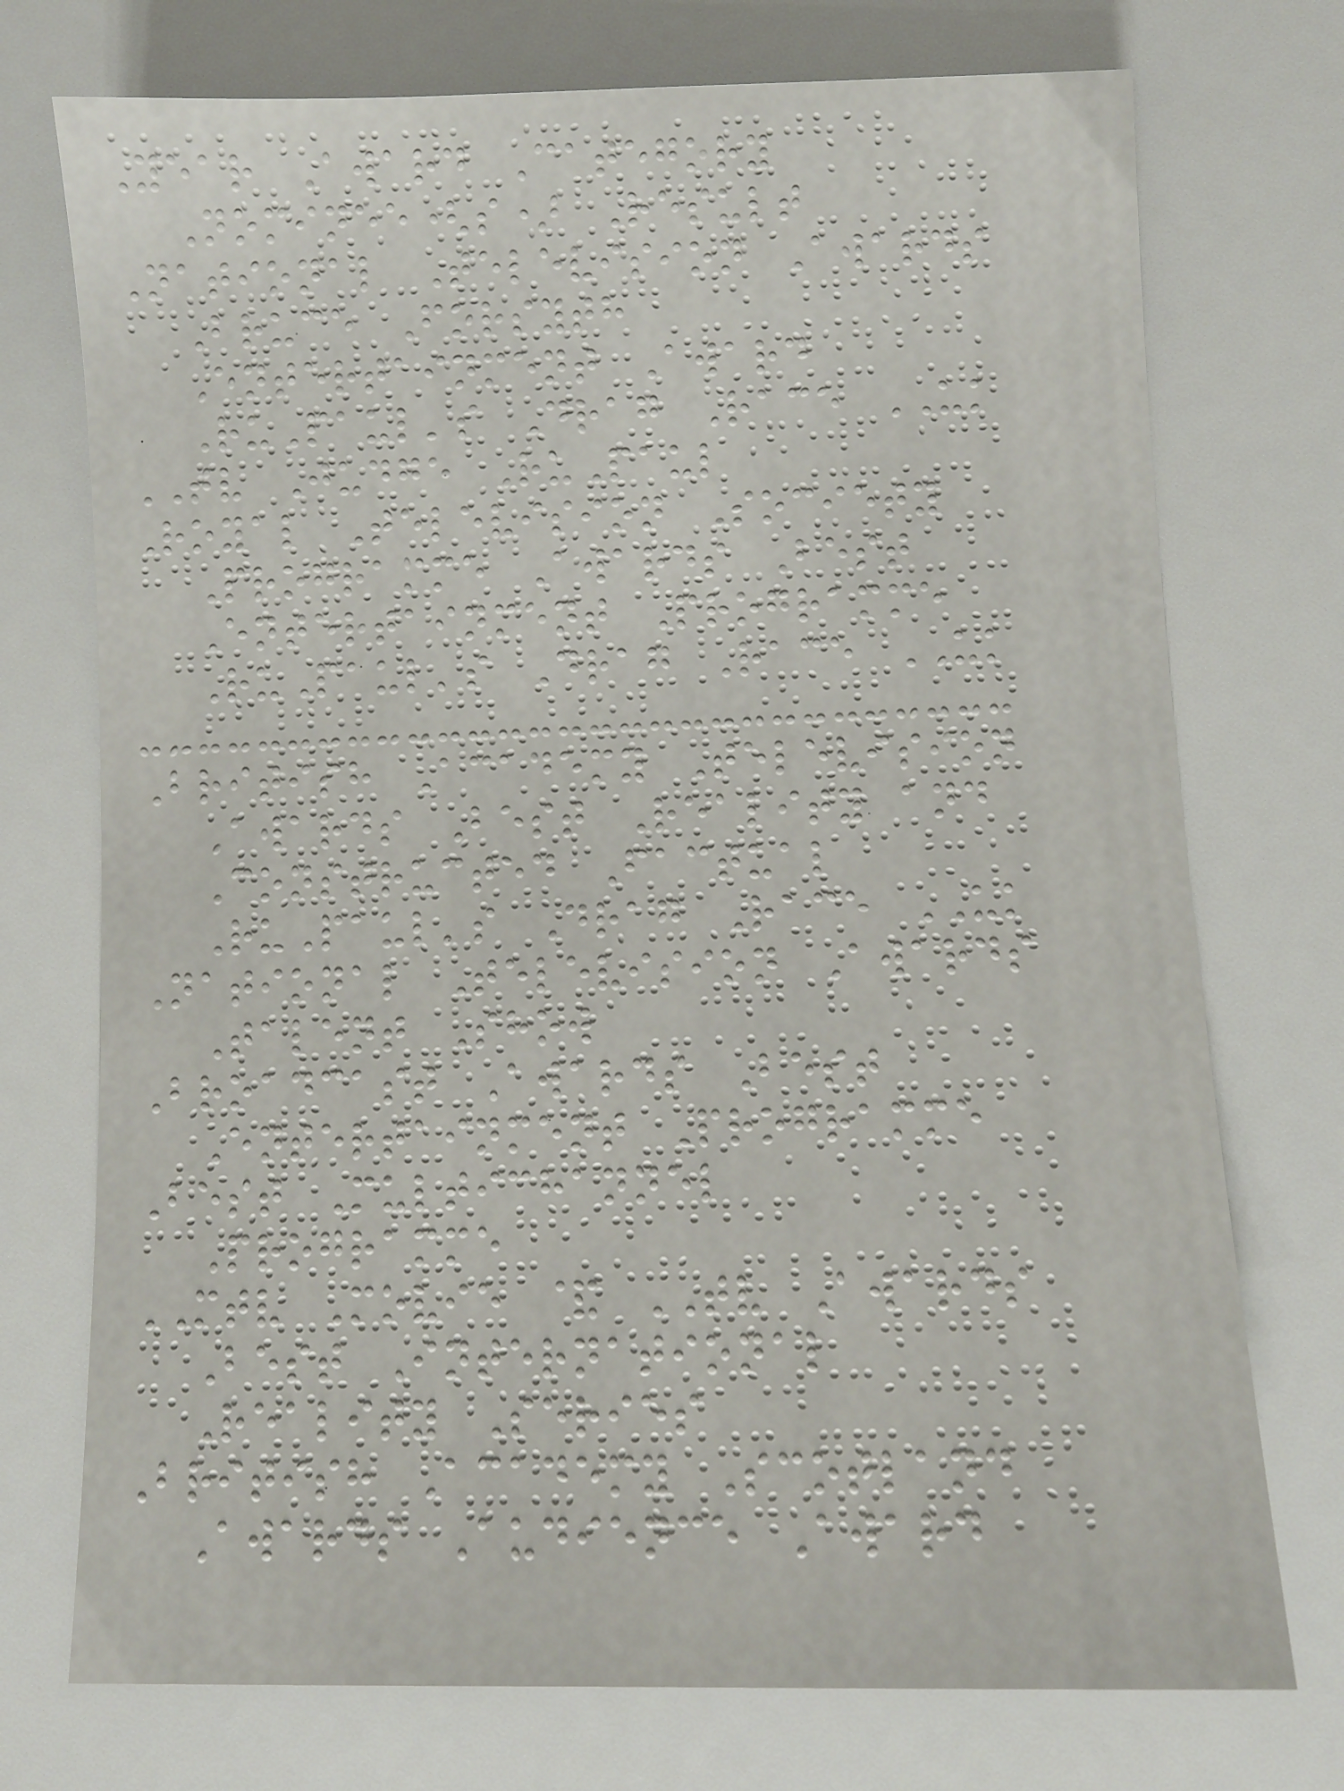Year Award Category
Nominee(s) Result
National Television Awards
Bruce Forsyth
Entertainment Award
RuPaul's Drag Race UK
TV Judge RuPaul
Royal Television Society
Programme Awards Best
Entertainment Programme
RuPaul's Drag Race UK
British Academy Television
Awards Best Reality and
Constructed Factual
RuPaul's Drag Race UK
National Television Awards
Talent Show
Broadcast Awards Best
Entertainment Programme
Best Multichannel
Programme
MTV Movie & TV Awards
Best International
Reality Series
British Academy Scotland
Awards Audience Award
